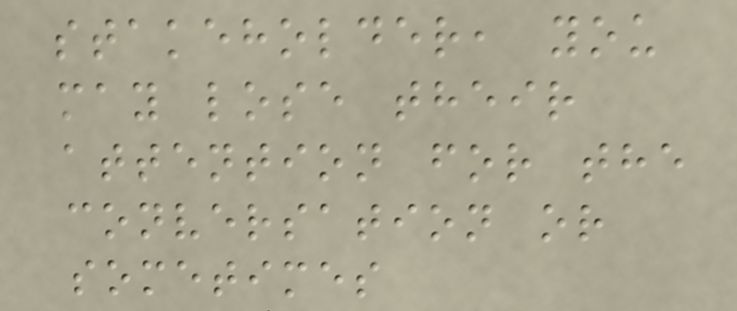stakeholder, you
may lose their
attention for the
conversation or
sometimes
